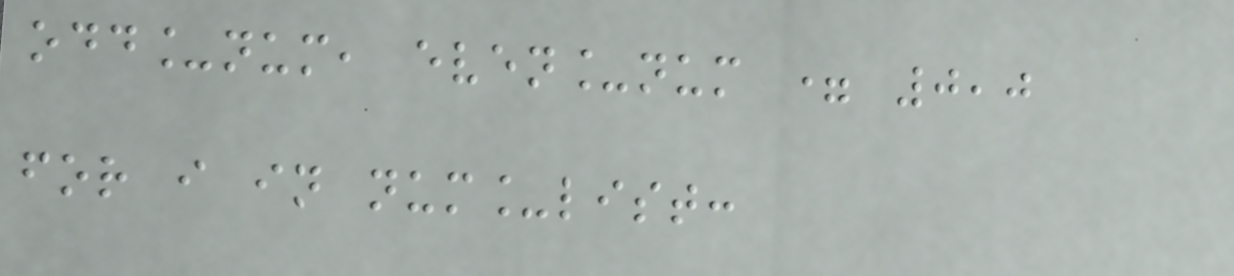odd_num, even_num = 0,0
for i in num_list:
